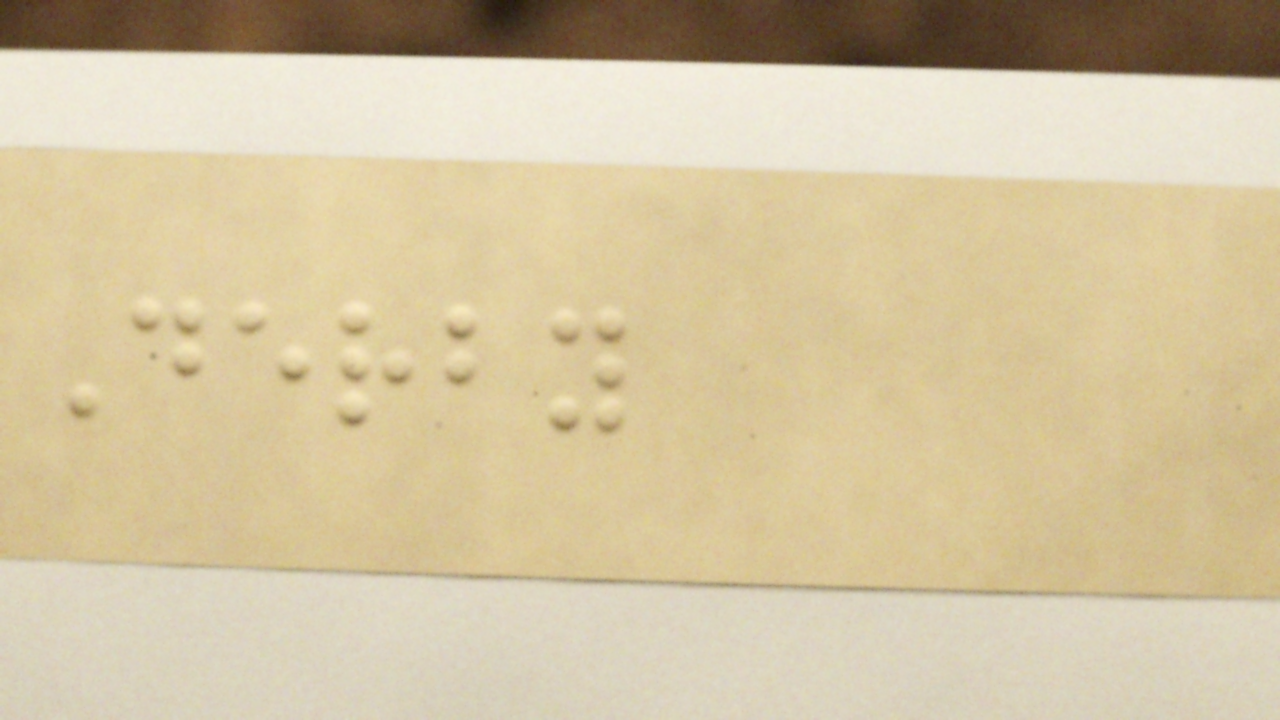Derby
